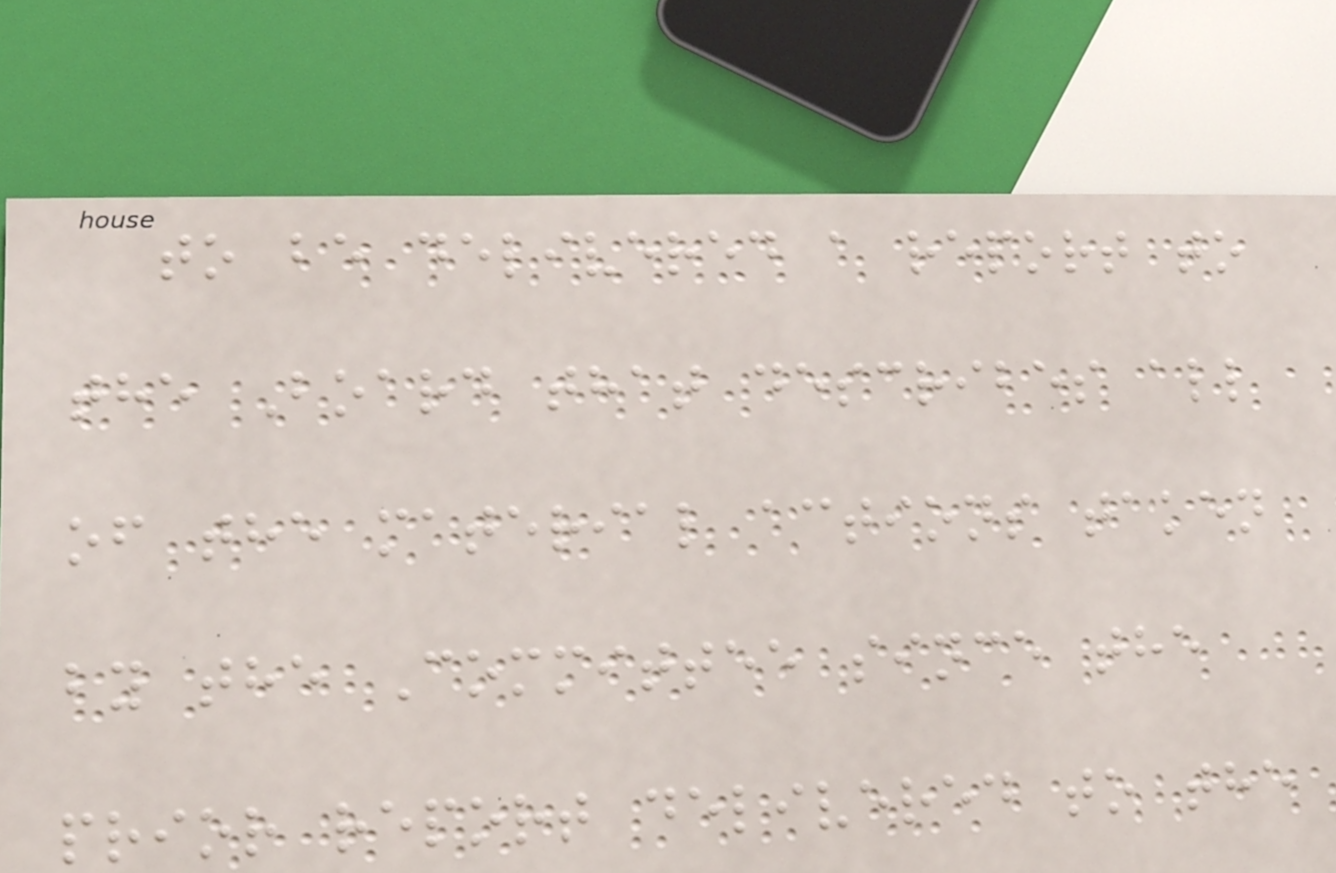to be delivered a report to
the Board that describes all
of the material actions taken
by the Committee since the
prior report delivered to the
